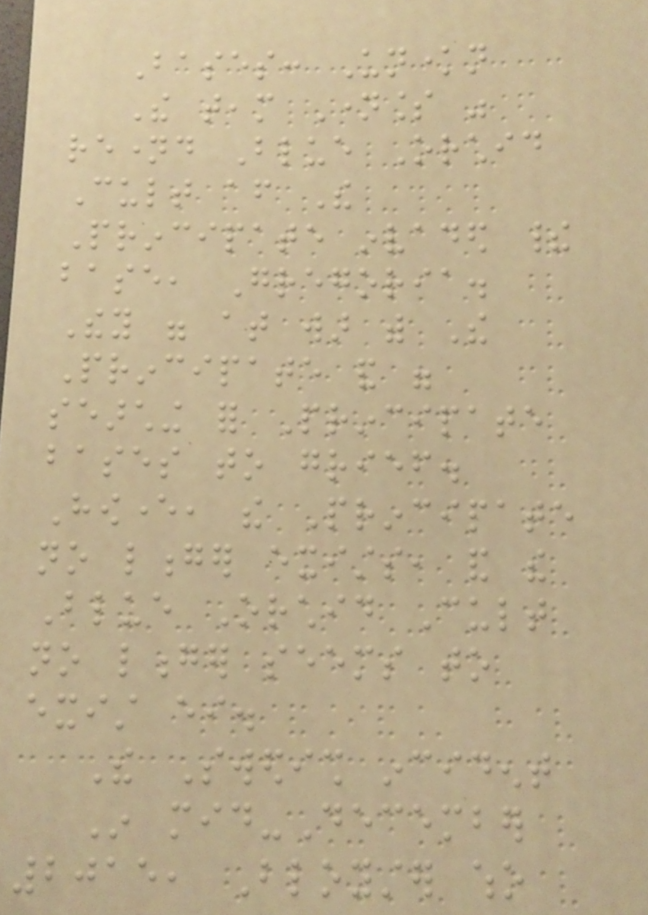Bases: Unknown
The team Nameless was
renamed Blue Orchid
Cult after The
Principate invaded their
base, Gregoria.
They were at war with The
Principate and were
searching for Principate
bases to grief.
However, the Principate
no longer exists, and the
Blue Orchid Cult
no longer seems to
exist either.
The Swedish incident
In mid-December
2015, Bloyster who
